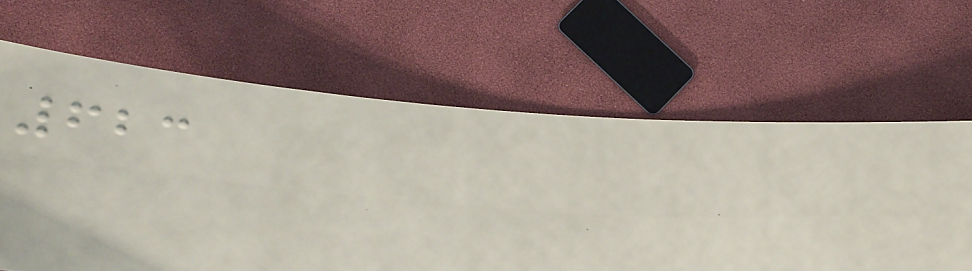623
